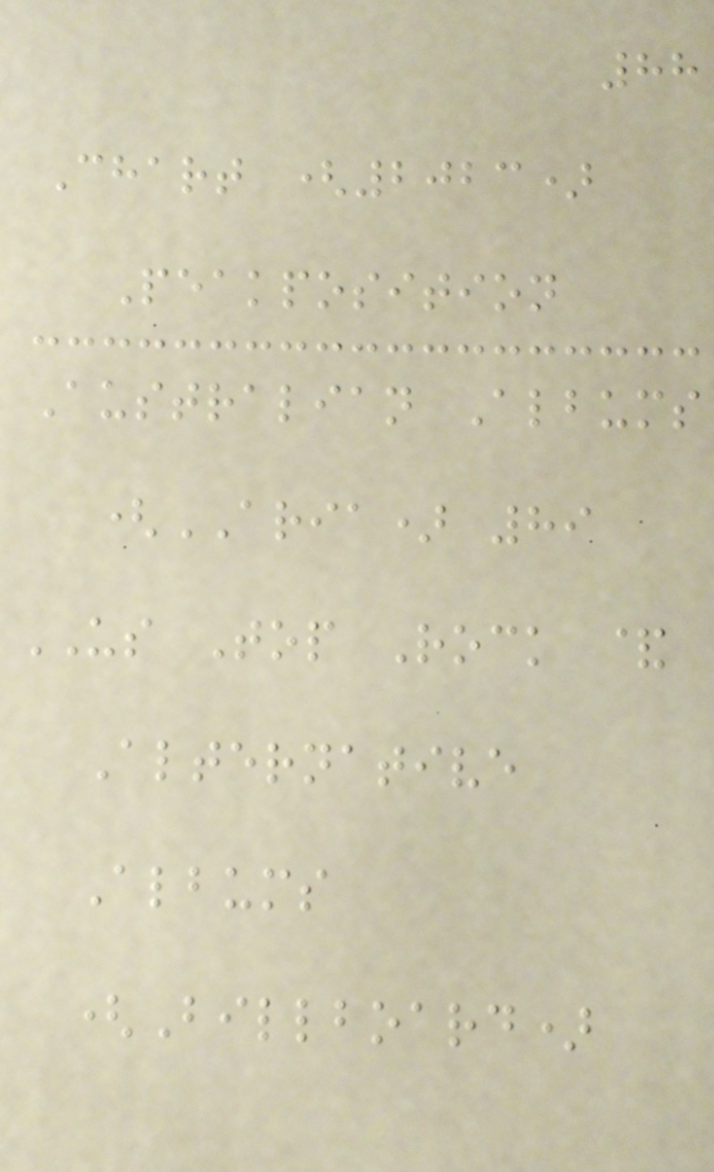88
Chart (2023)
Peakposition
Australian Albums
(ARIA) 89
US Top Rock &
Alternative
Albums
(Billboard)
